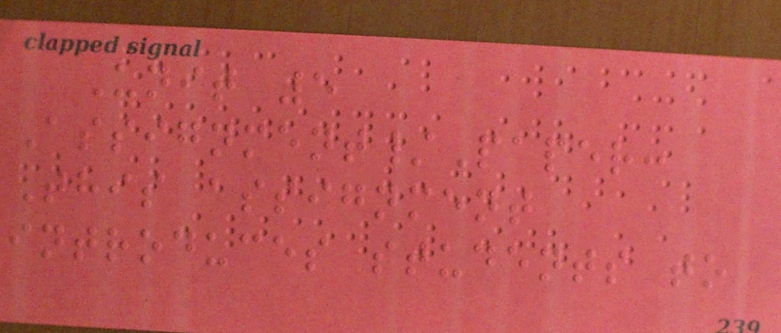Unit 5
Assignment/Paper:
This assignment
introduces students to
